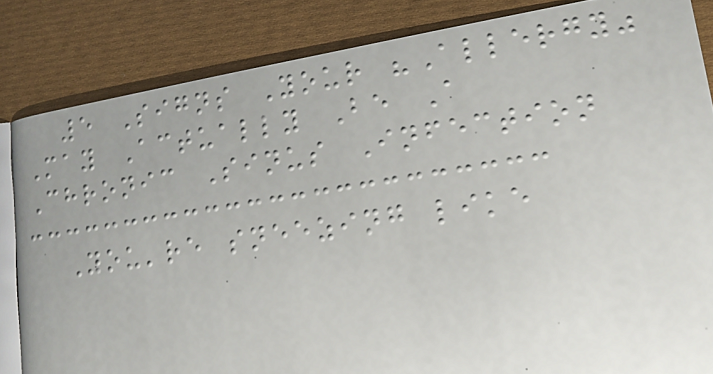5 Signs Your "Allergy"
May Actually Be A
Chronic Sinus Infection
You're sneezing like
